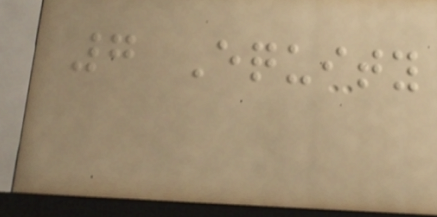7 Equity
